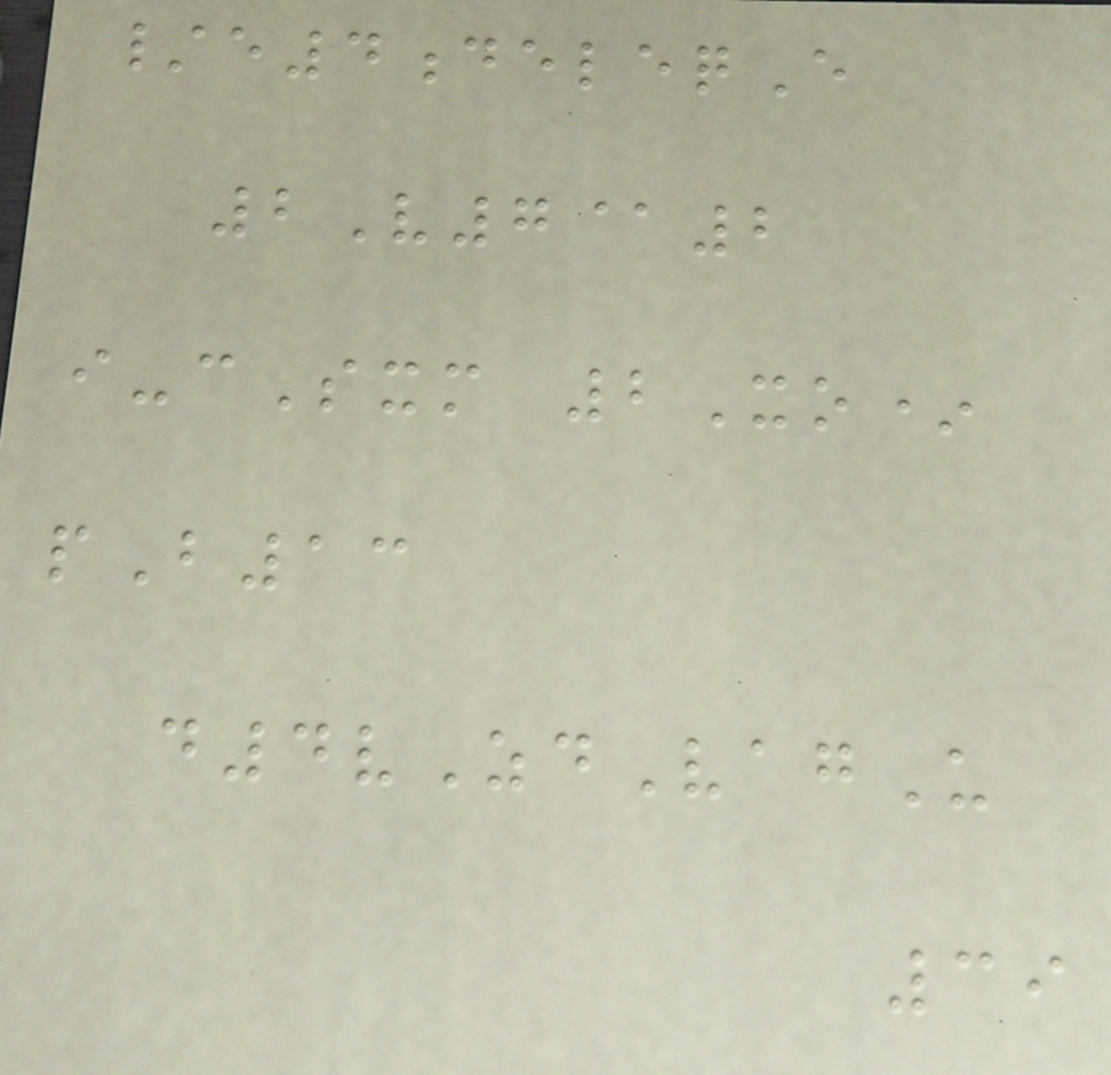/e4deleqE
2V7@2
i-cSxm 2Xo*
pB13
d4vZdVagU
39
